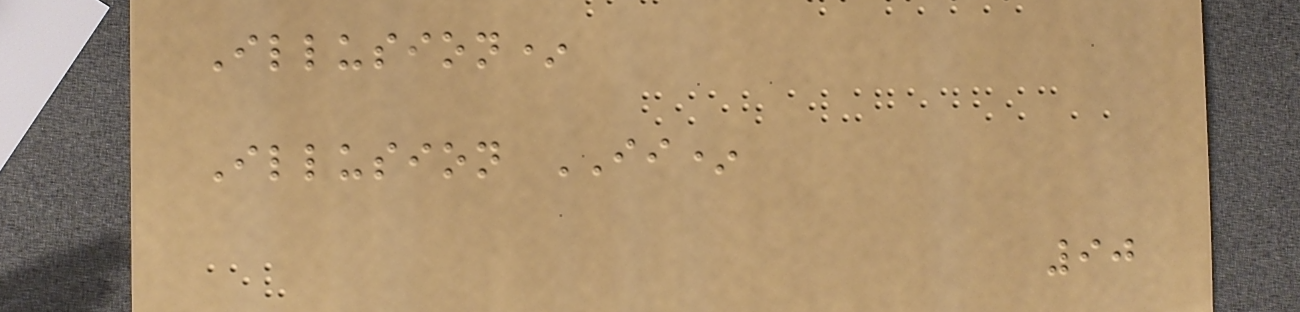Illusion*
Illusion II*
90
